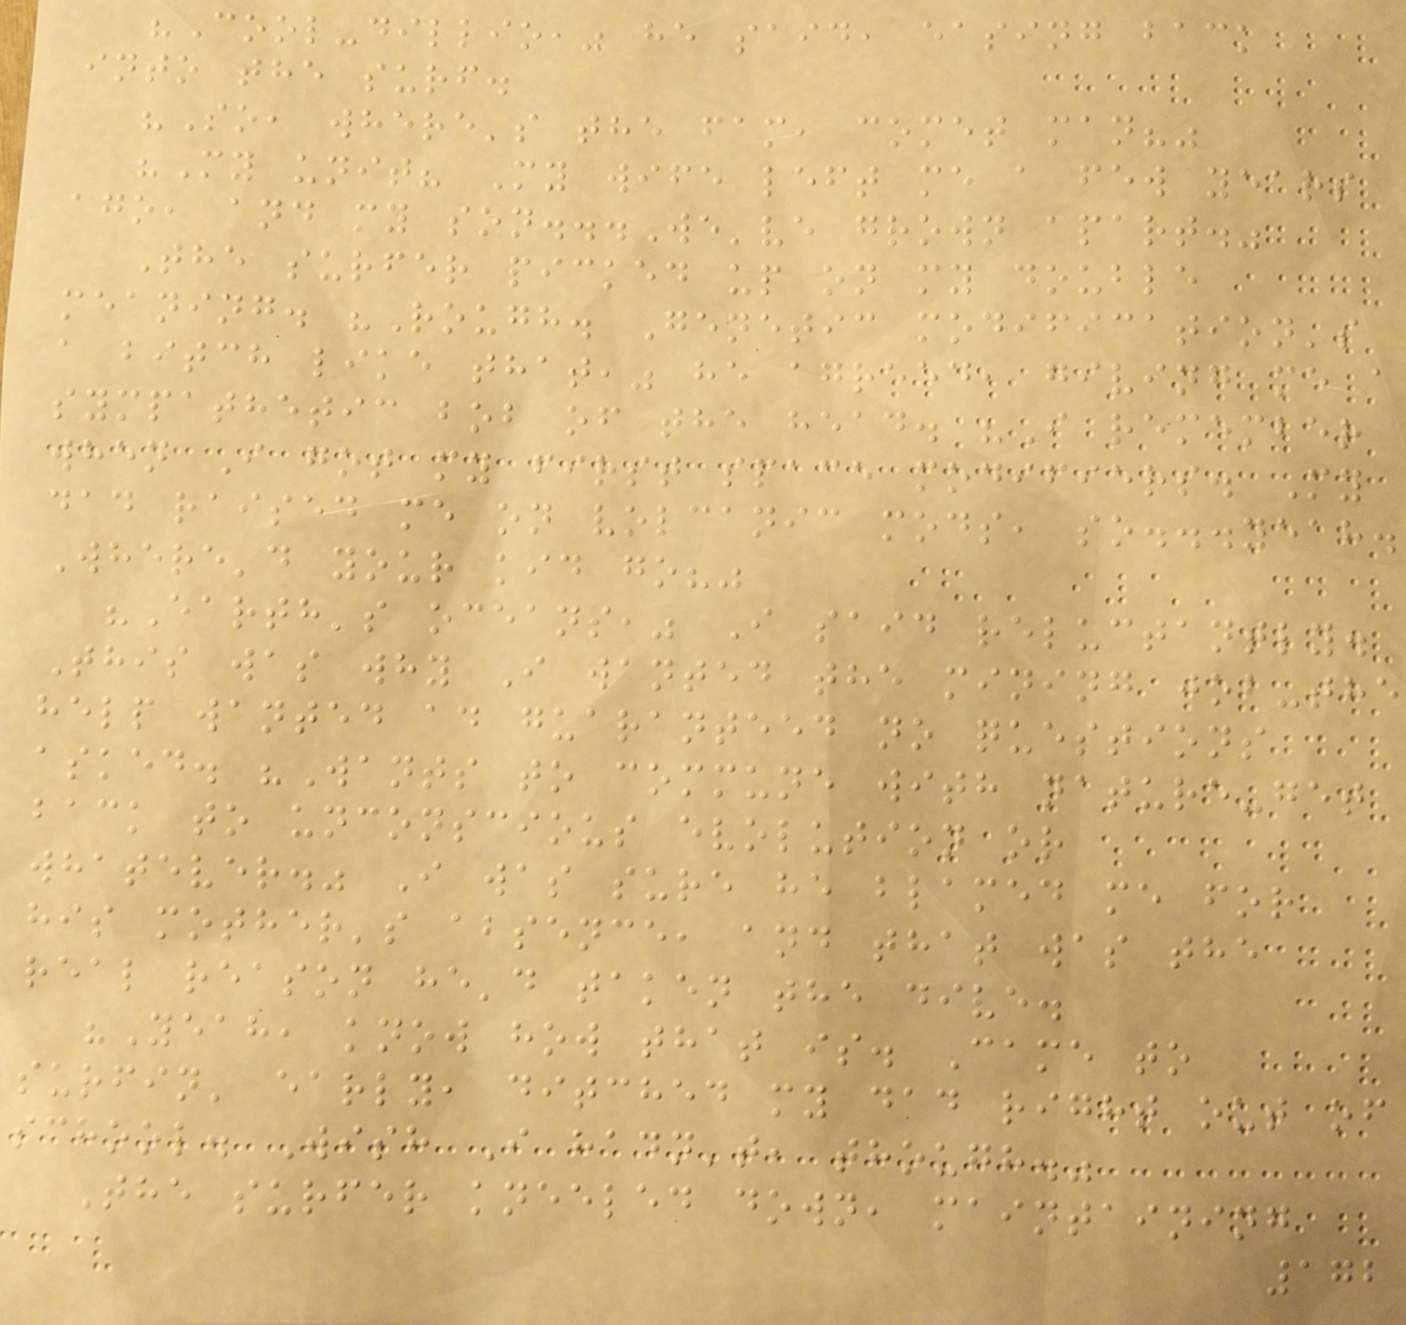"Cool-dillio," he said, easing back
into the surf.
"So, where's the fam, comet man?"
"My unit? My wife left me a few years
ago, and my son...We've grown apart."
The surfer picked up on my double
meaning. "Rough. Genetic modification's
a bitch like that," he agreed, giving me a
sympathetic bob of the head. "I remember
when I got my first space modifiers. My
dad raised me on volcanic mods, so...yeah.
Where'd your kid go?"
"Earth's oceans," I said reluctantly.
This was why I wanted the mining job-the
help wanted ad guaranteed no questions
asked. "Wants to commune with nature-get
back to unconscious evolution or
whatever." I was sure he blamed me for
his mother's absence, and that was the
real reason he'd taken the dive.
"Yeah, know how that is. Came to
surfin' early, ditched my dad right out of
school. Wish I hadn't, though."
The surfer kneeled down, maintaining
172
